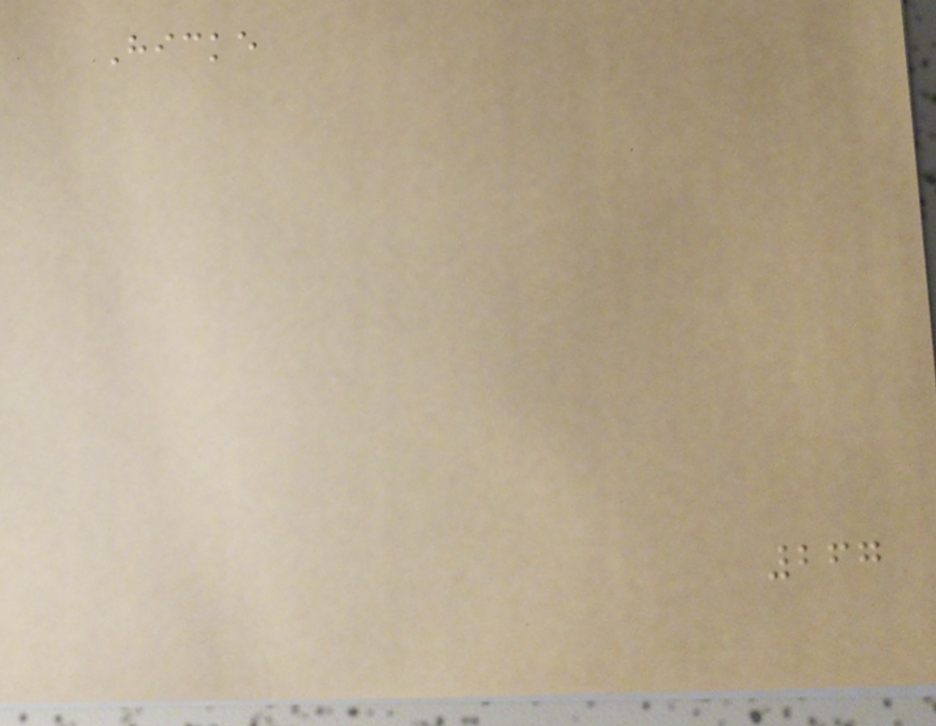Hicke
267
